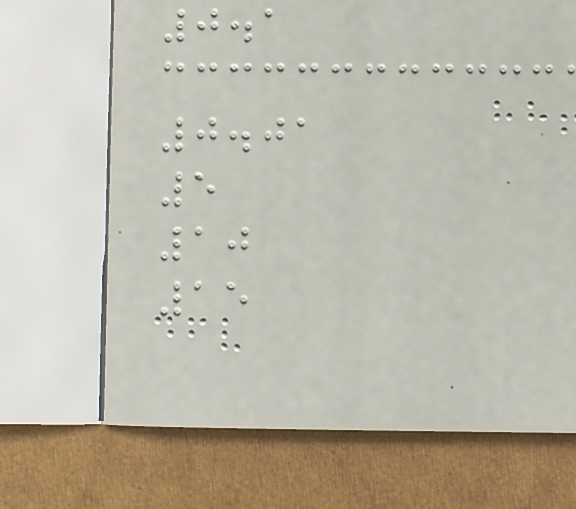0.1
0.01
5
10
15
